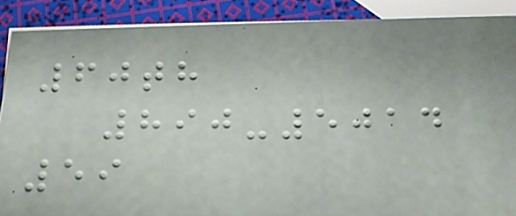60th
890-5014
59
